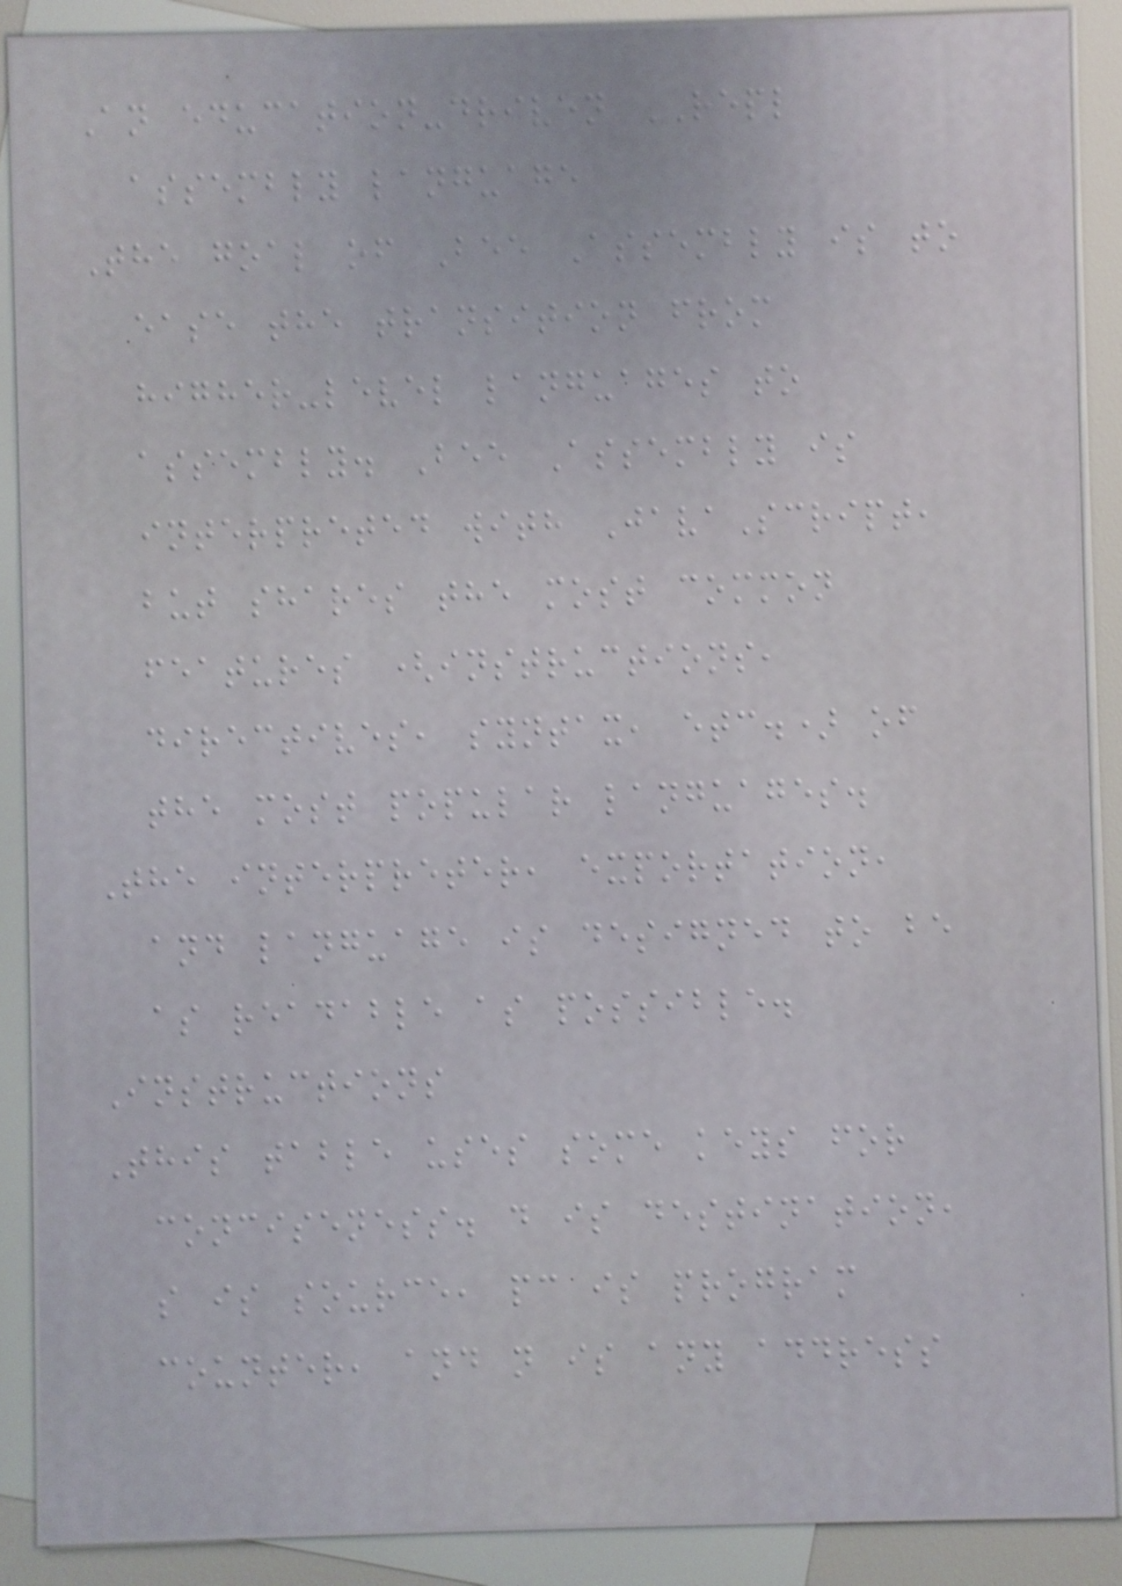An education-driven REPL
assembly language
The goal of Bee Assembly is to
ease the transition from
higher-level languages to
assembly. Bee Assembly is
interpreted with JavaScript,
but shares the most common
features (instructions,
directives, syntax, etc.) of
the most popular languages.
The interpreter, exportation,
and language is designed to be
as readable as possible.
Instructions
This table uses some keys for
conciseness. d is destination,
s is source, pc is program
counter, and n is any address
